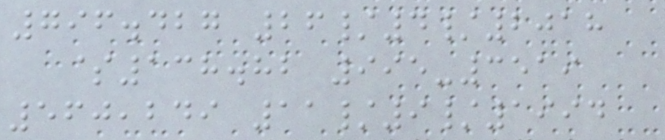796.427 26/4/2018
$138.82 995-3519
560,249 11/9/1994
